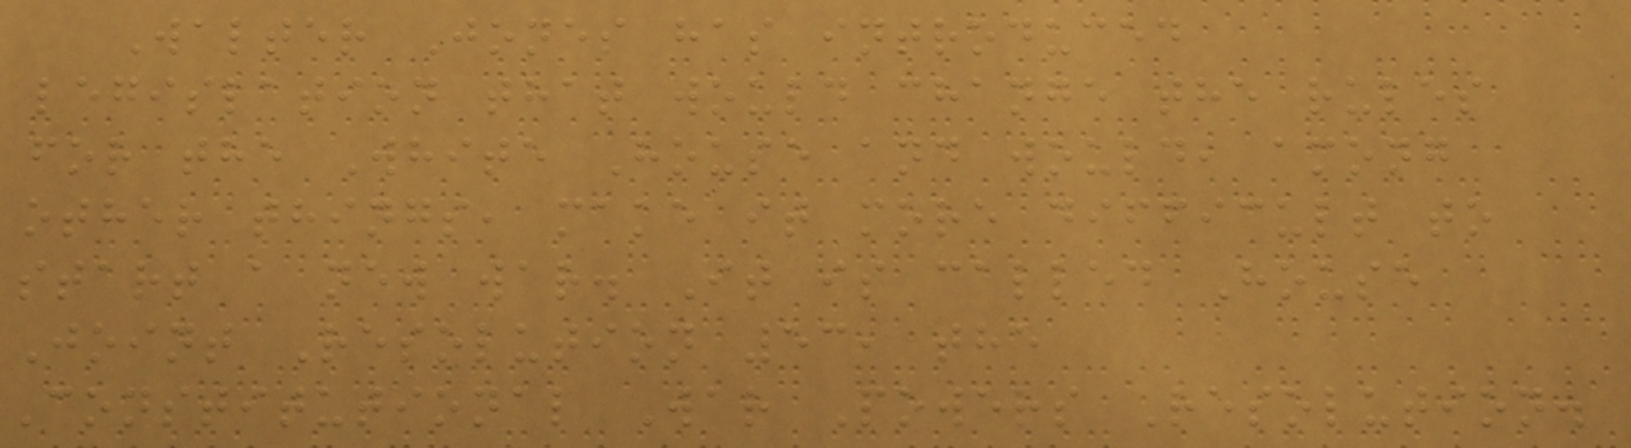Walter Jones has introduced
legislation that would change the rules
for the White House and would, among
other things, make it more difficult to
start a new war. It is called House
Joint Resolution 53, the
Constitutional War Powers Resolution.
